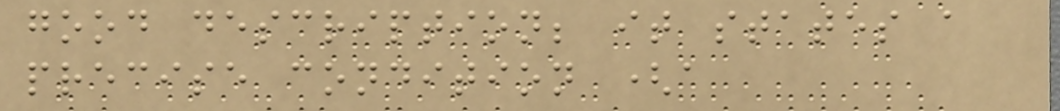good description; it states a
precise condition (a
